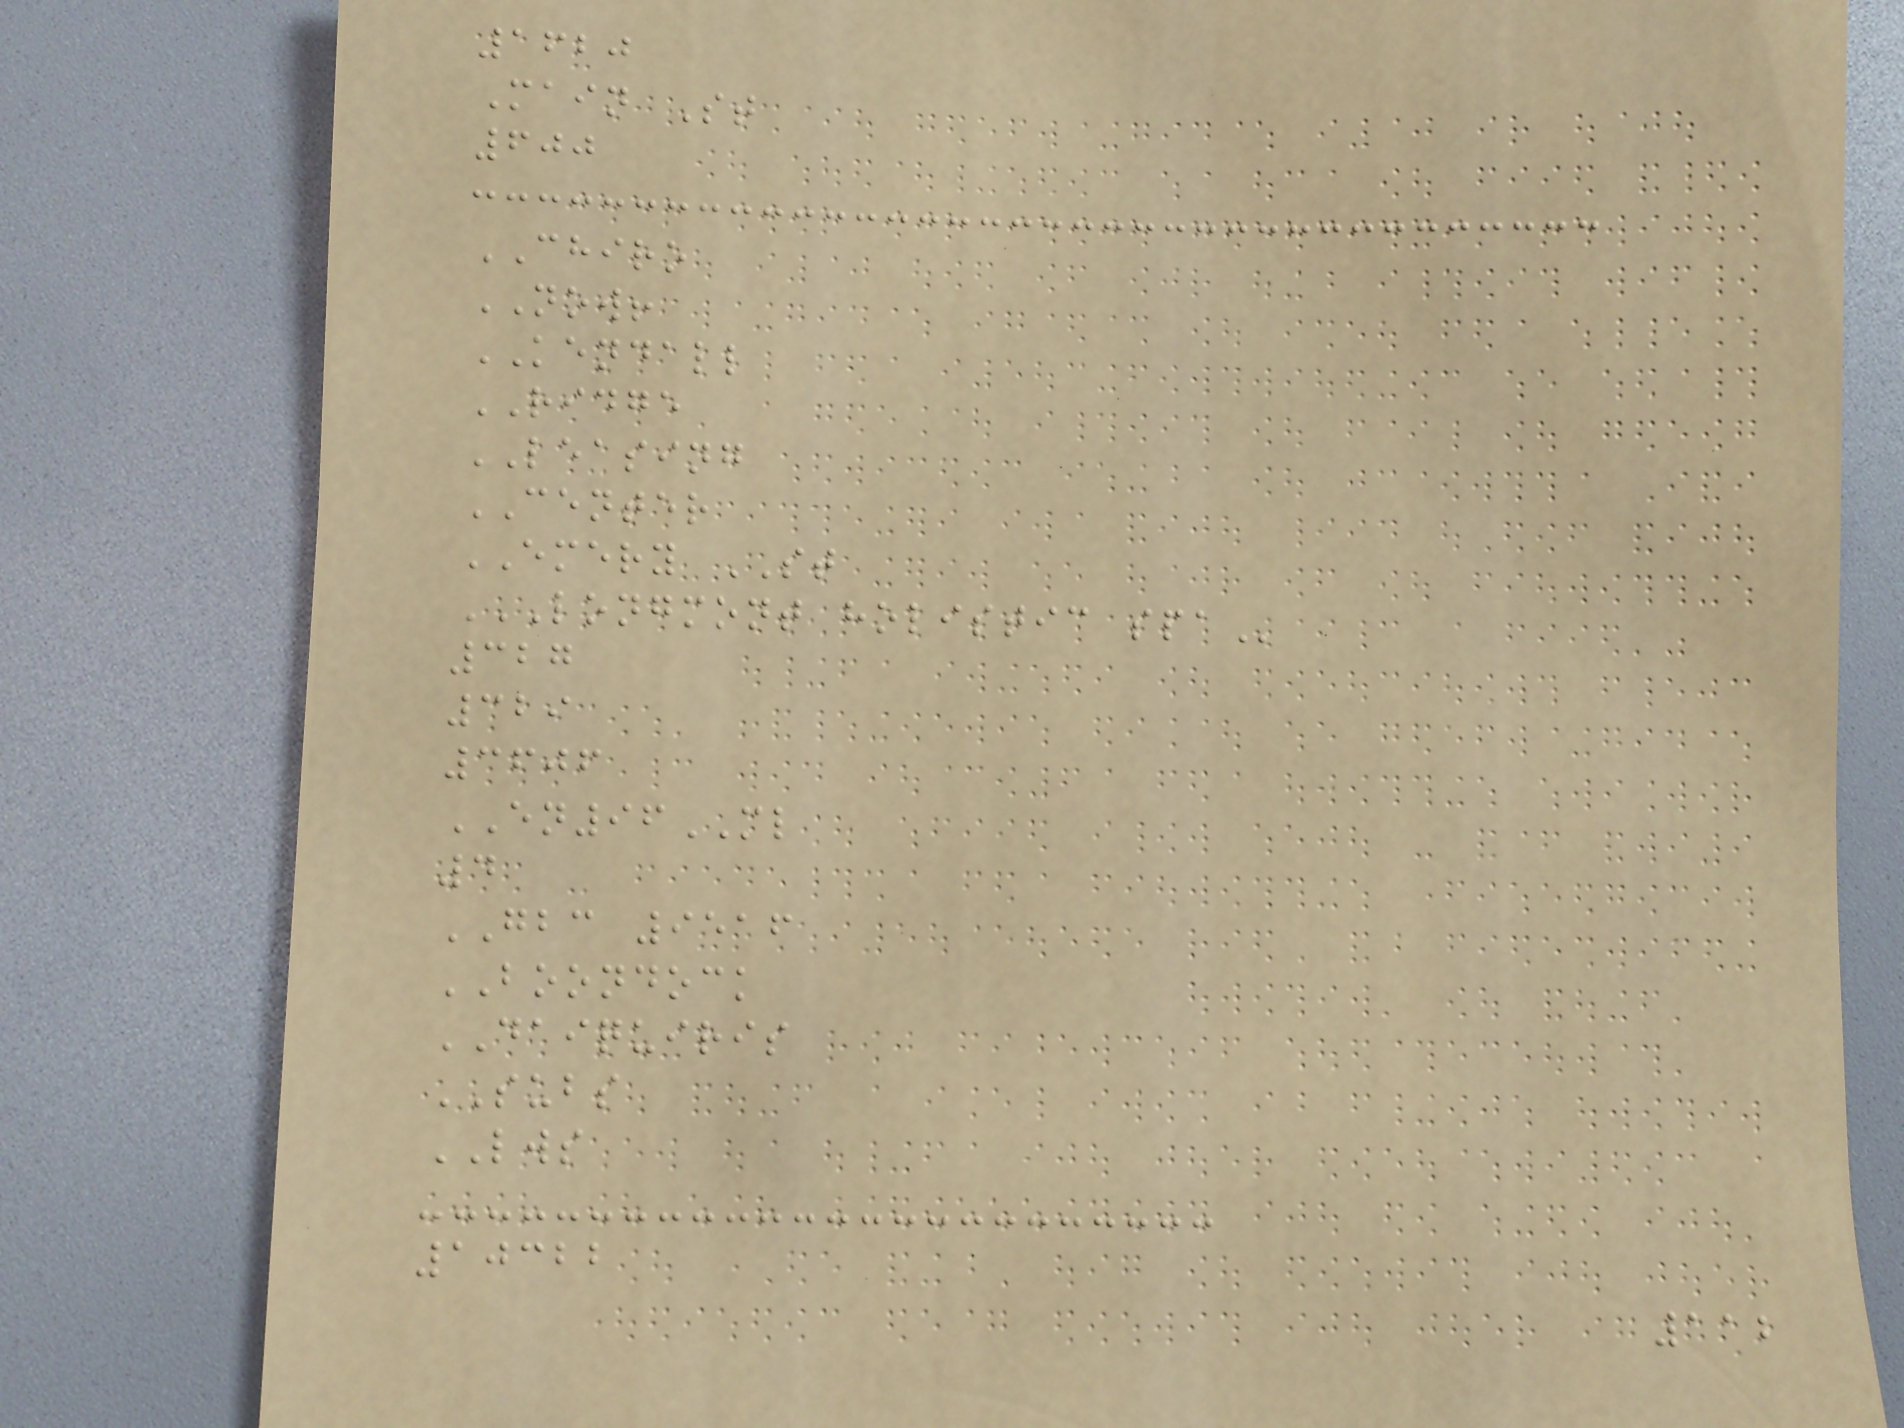1620
Main St
600
CHIRO
NOW!
KENDALL
RIDGE
LEASING
CENTER
EMERY ST
LONGMONT HOLISTIC SPA
327
329
3606
EN96ML
4
GBC 9516
BOONDOCK
DAIQUIRIS
SUBS
LWS
10322
112
